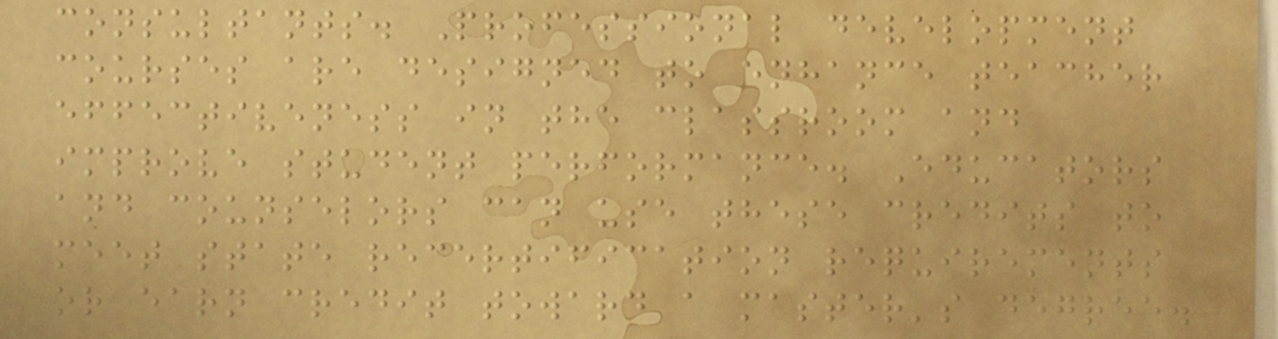consultants. Professional development
courses are designed to enhance teacher
effectiveness in the classroom and
improve student performance. Educators
and counselors can use these credits to
meet state recertification requirements
or earn credit toward a master's degree.
